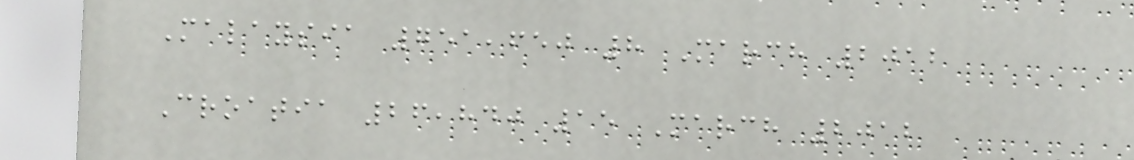Malaysia 751,650 8 March 2012
Croatia 26,840 15 March 2012
